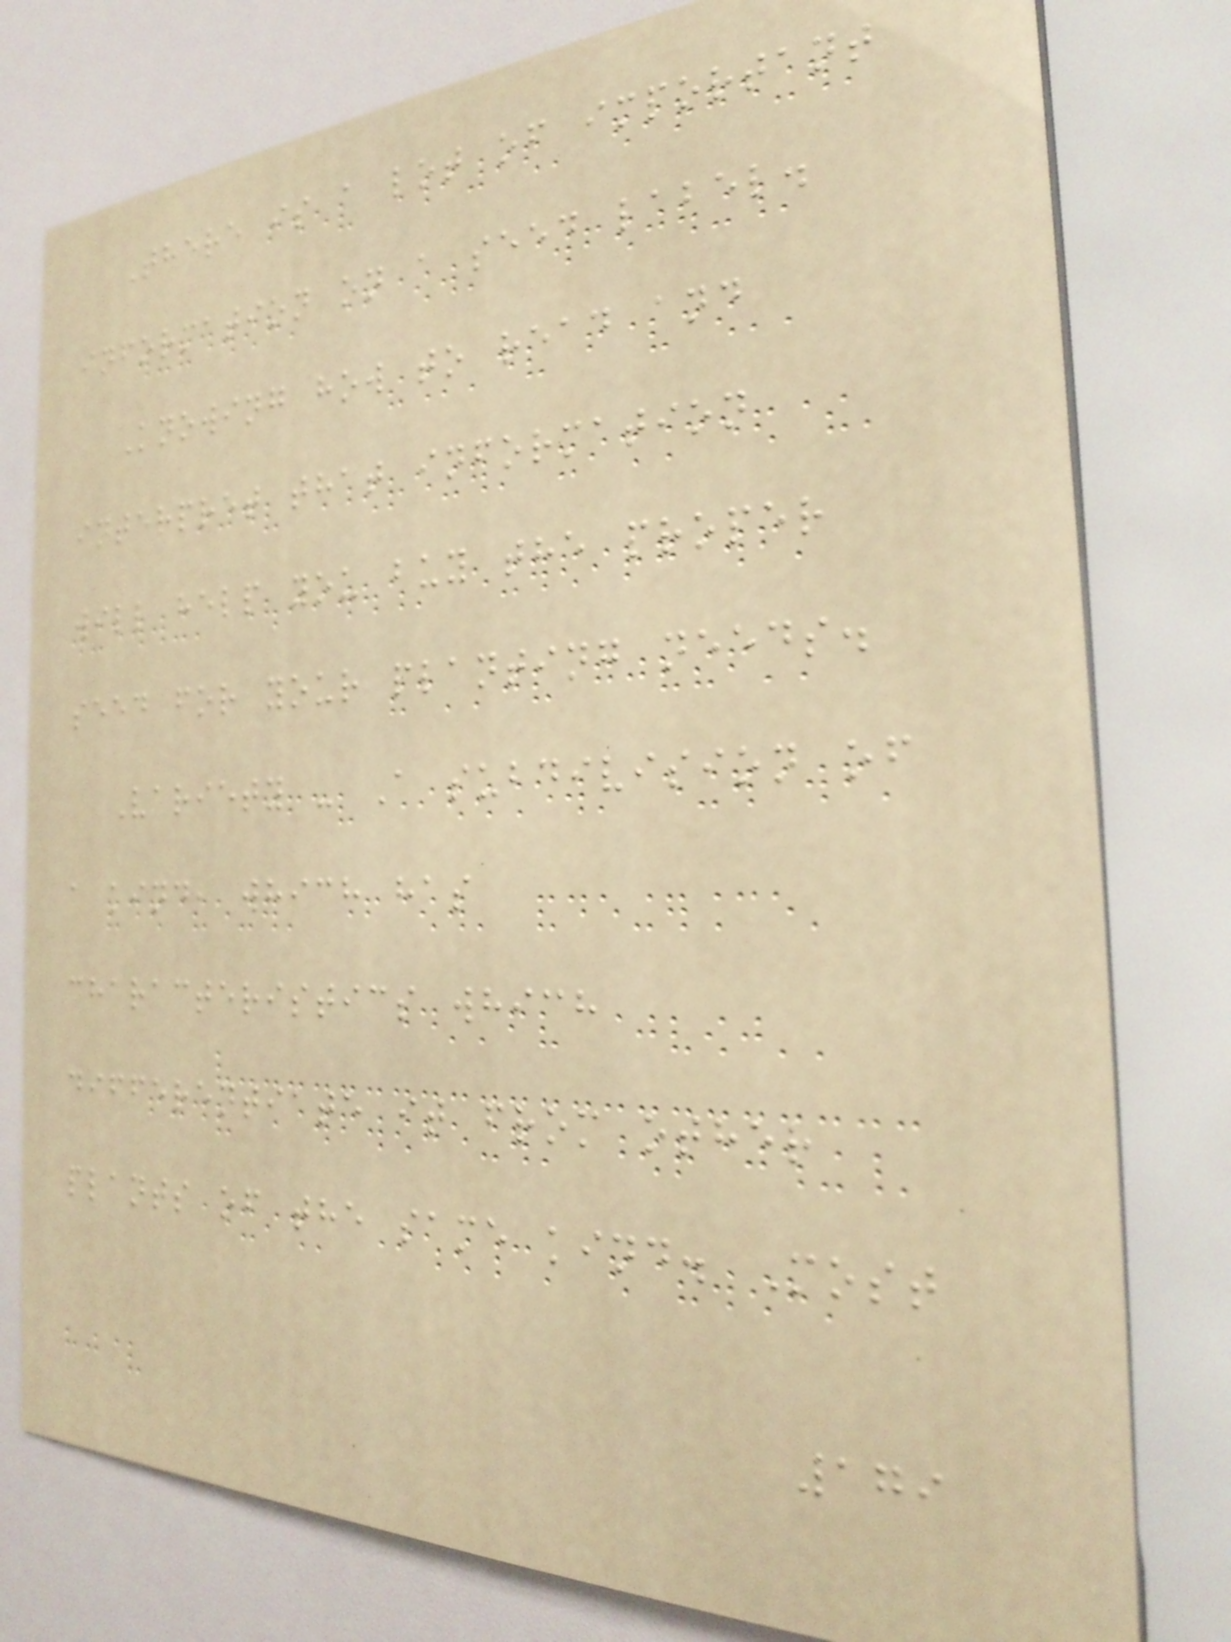There is a lot of important
information on a seed label.
Knowing how to read and
interpret that information
will help you buy the proper
seed for your planting needs.
Variety - A subdivision of
a kind, which has
characteristics which
differentiate it from other
plants of the same kind. Most
179
